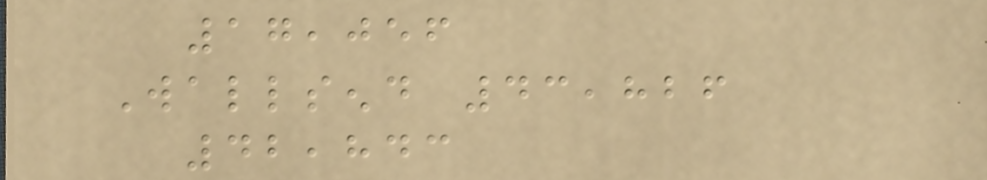17,056
Wallsend 43,826
42,843
